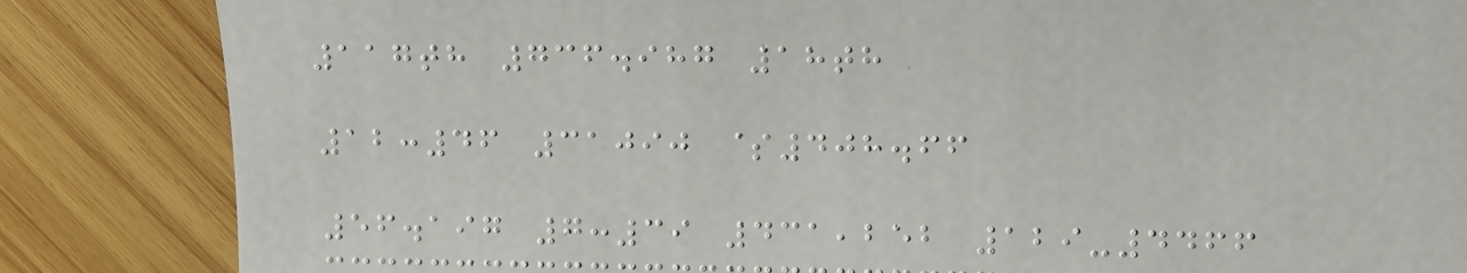117th 736.987 18th
12:46 31090 $408.66
56.197 7:39 431,252 129-4466
